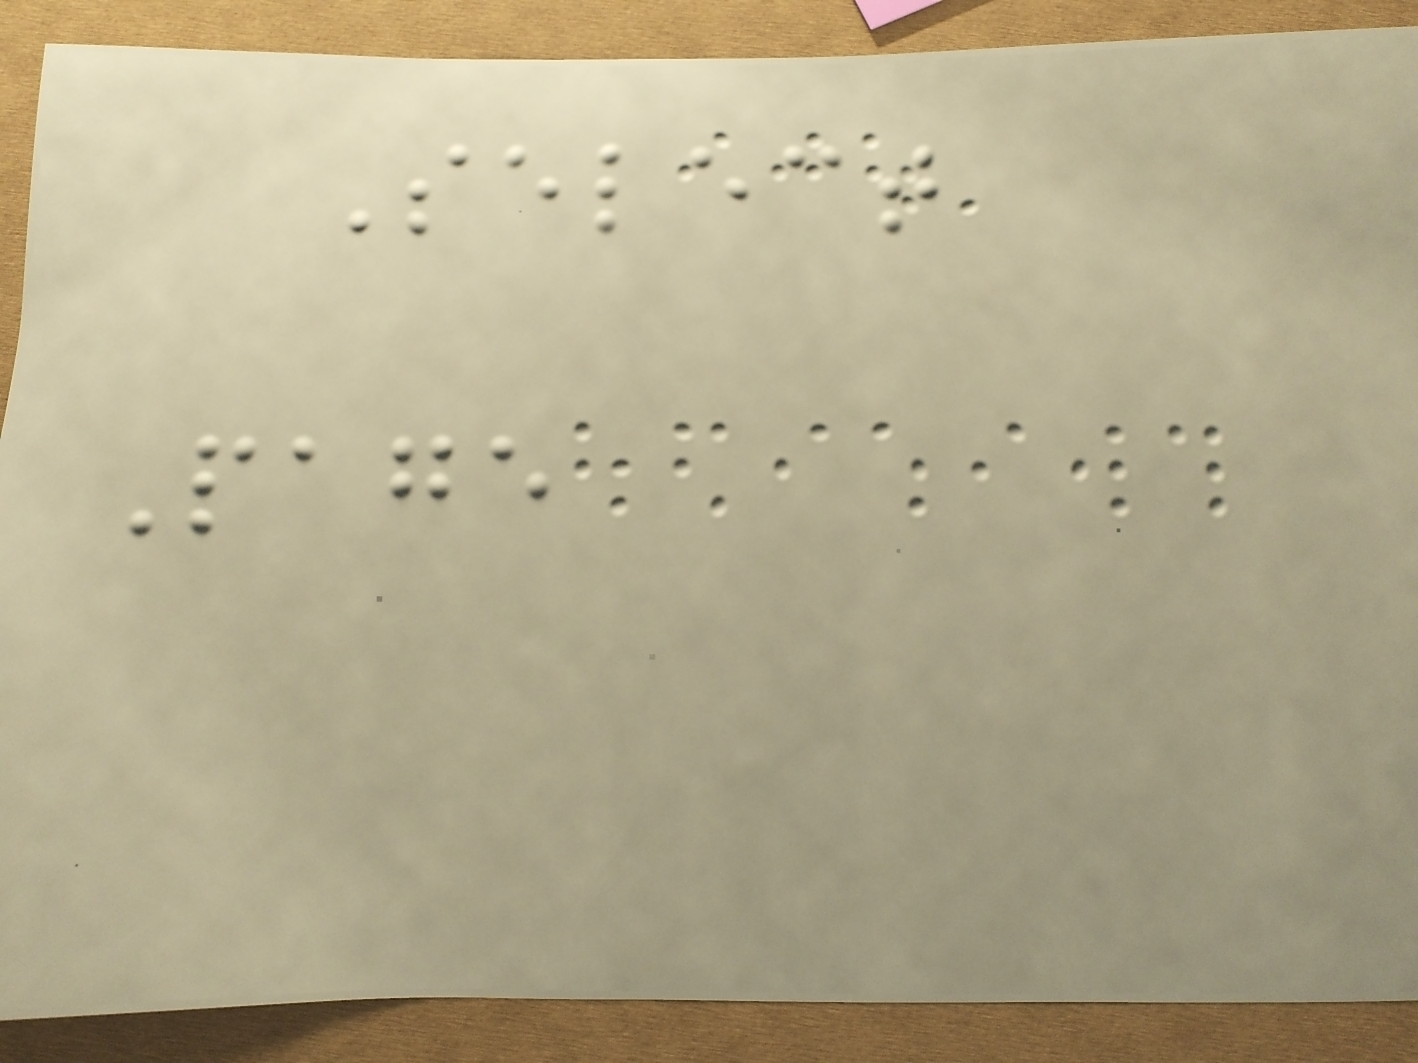Select
Page
